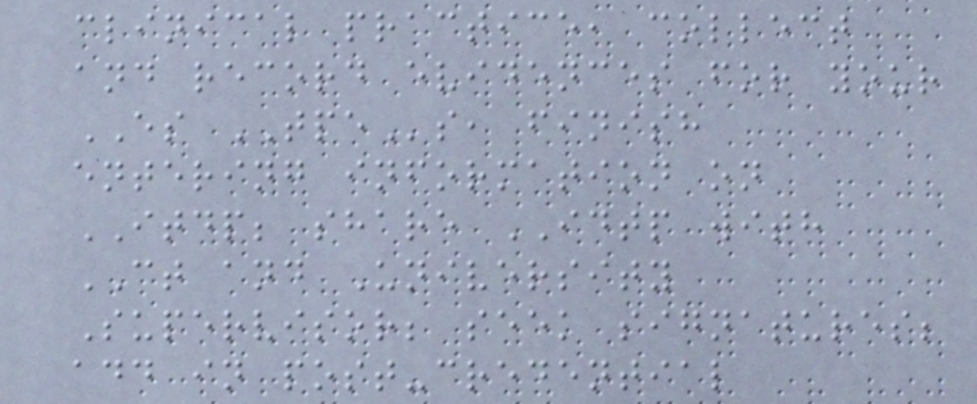clinical practice, collect
and record evidences for your
ES TPEs, finish
entering information on
ITDP; share IDTP with
CT and University
Supervisor; seek signatures;
add in post-credential
